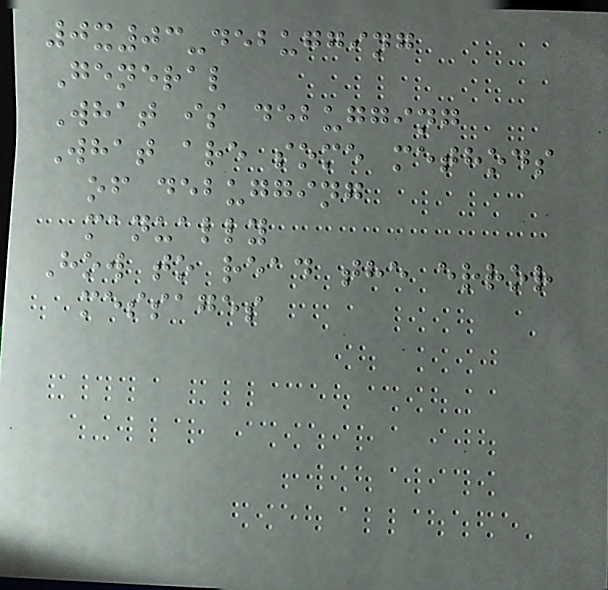0x03-debugging
General
What is debugging
What are some methods
of debugging
manually
How to read the error
messages
